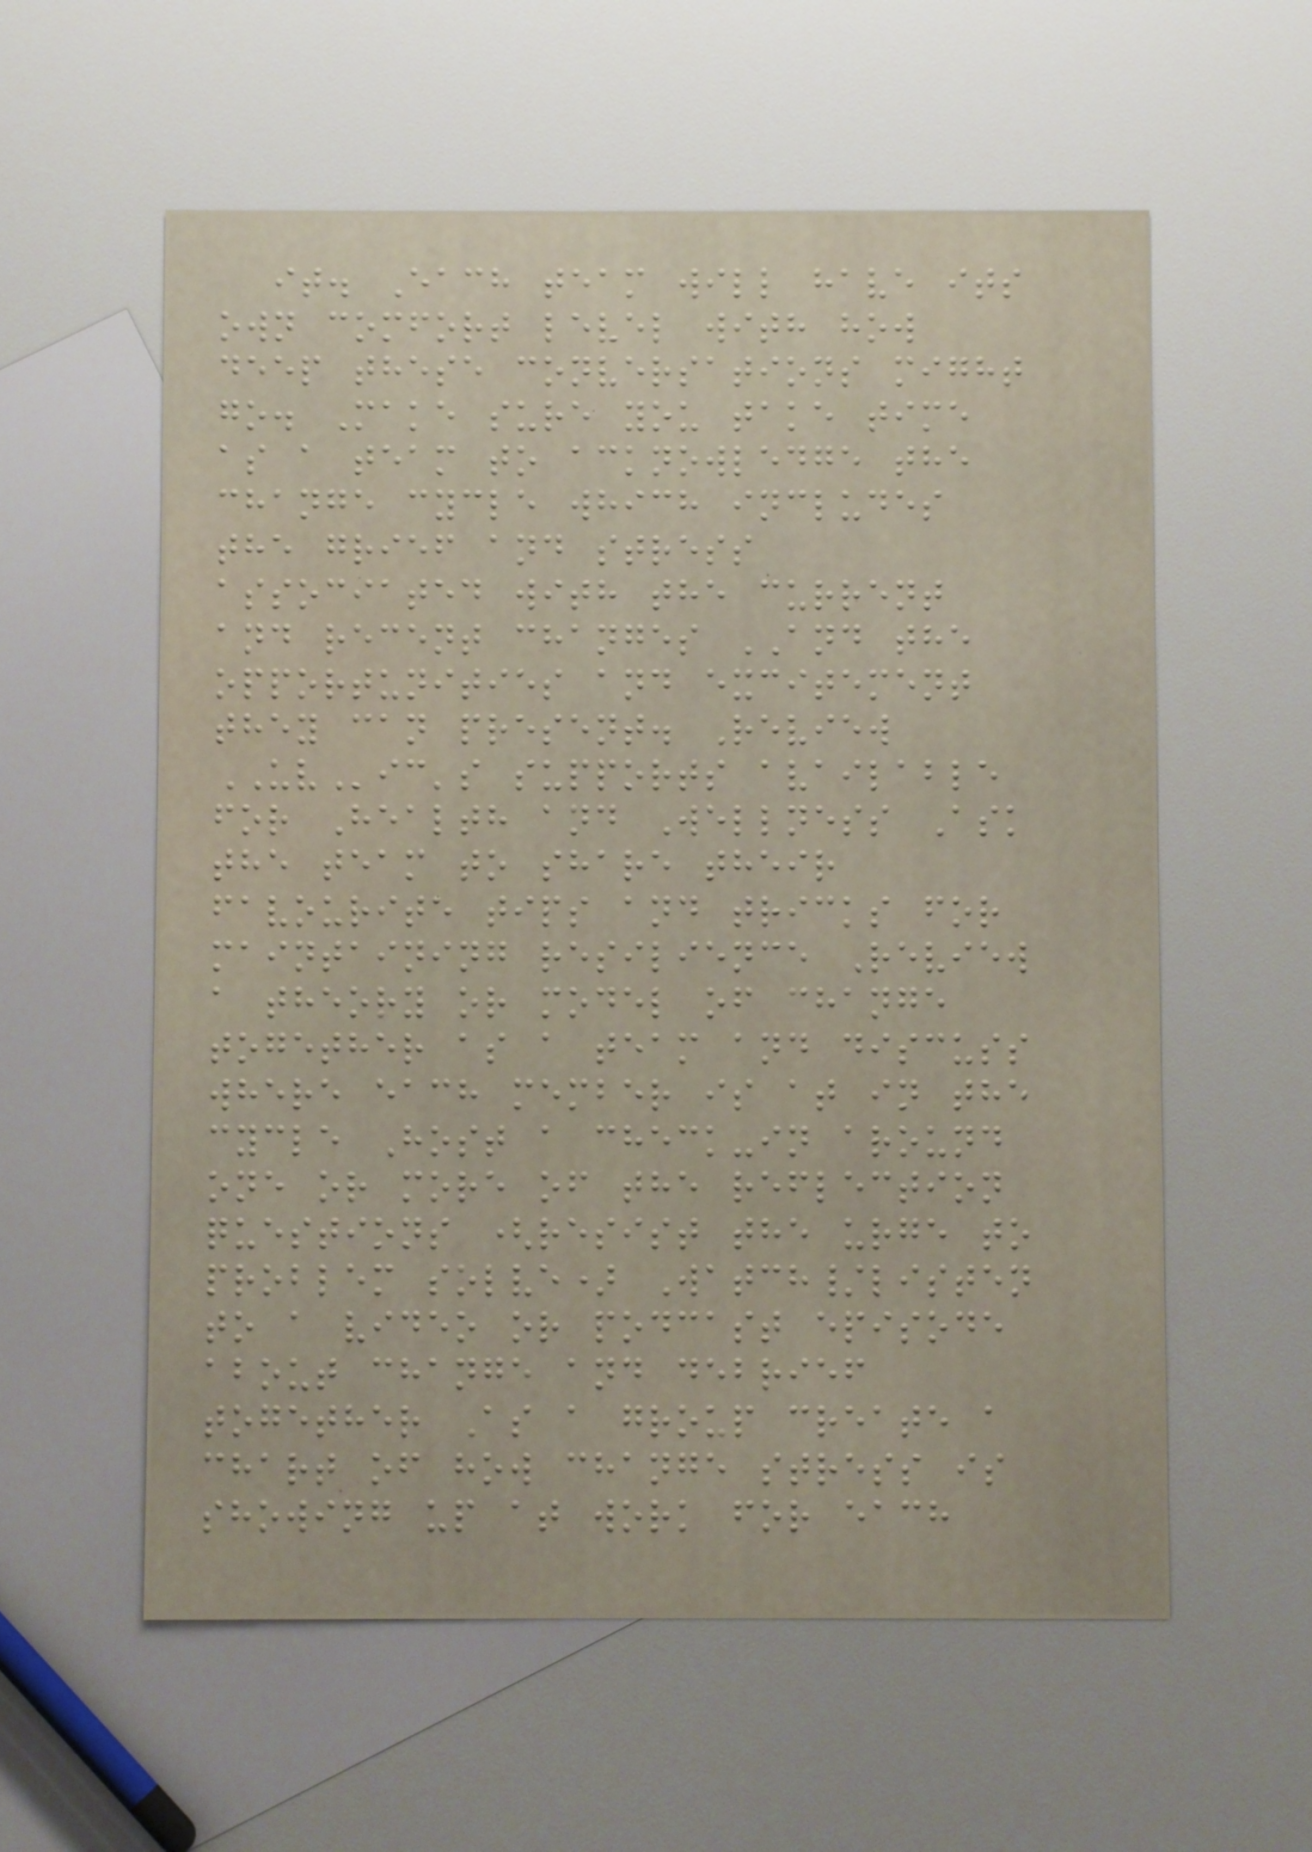it. Each team will have its
own comfort level with how
deep these conversations might
go. Make sure you take time
as a team to acknowledge the
change cycle which includes
the grief and stress
associated with the current
and recent changes AND the
opportunities and excitement
they can present. Review
UVic's supports available
for Health and Wellness Ask
the team to share their
favourite tips and tricks for
maintaining resilience Review
a theory or model of change
together as a team and discuss
where each member is at in the
cycle Host a check-in around
one or more of the reflection
questions (resist the urge to
problem solve) Watch/listen
to a video or podcast episode
about change and debrief
together As a group create a
chart of how change stress is
showing up at work for each
